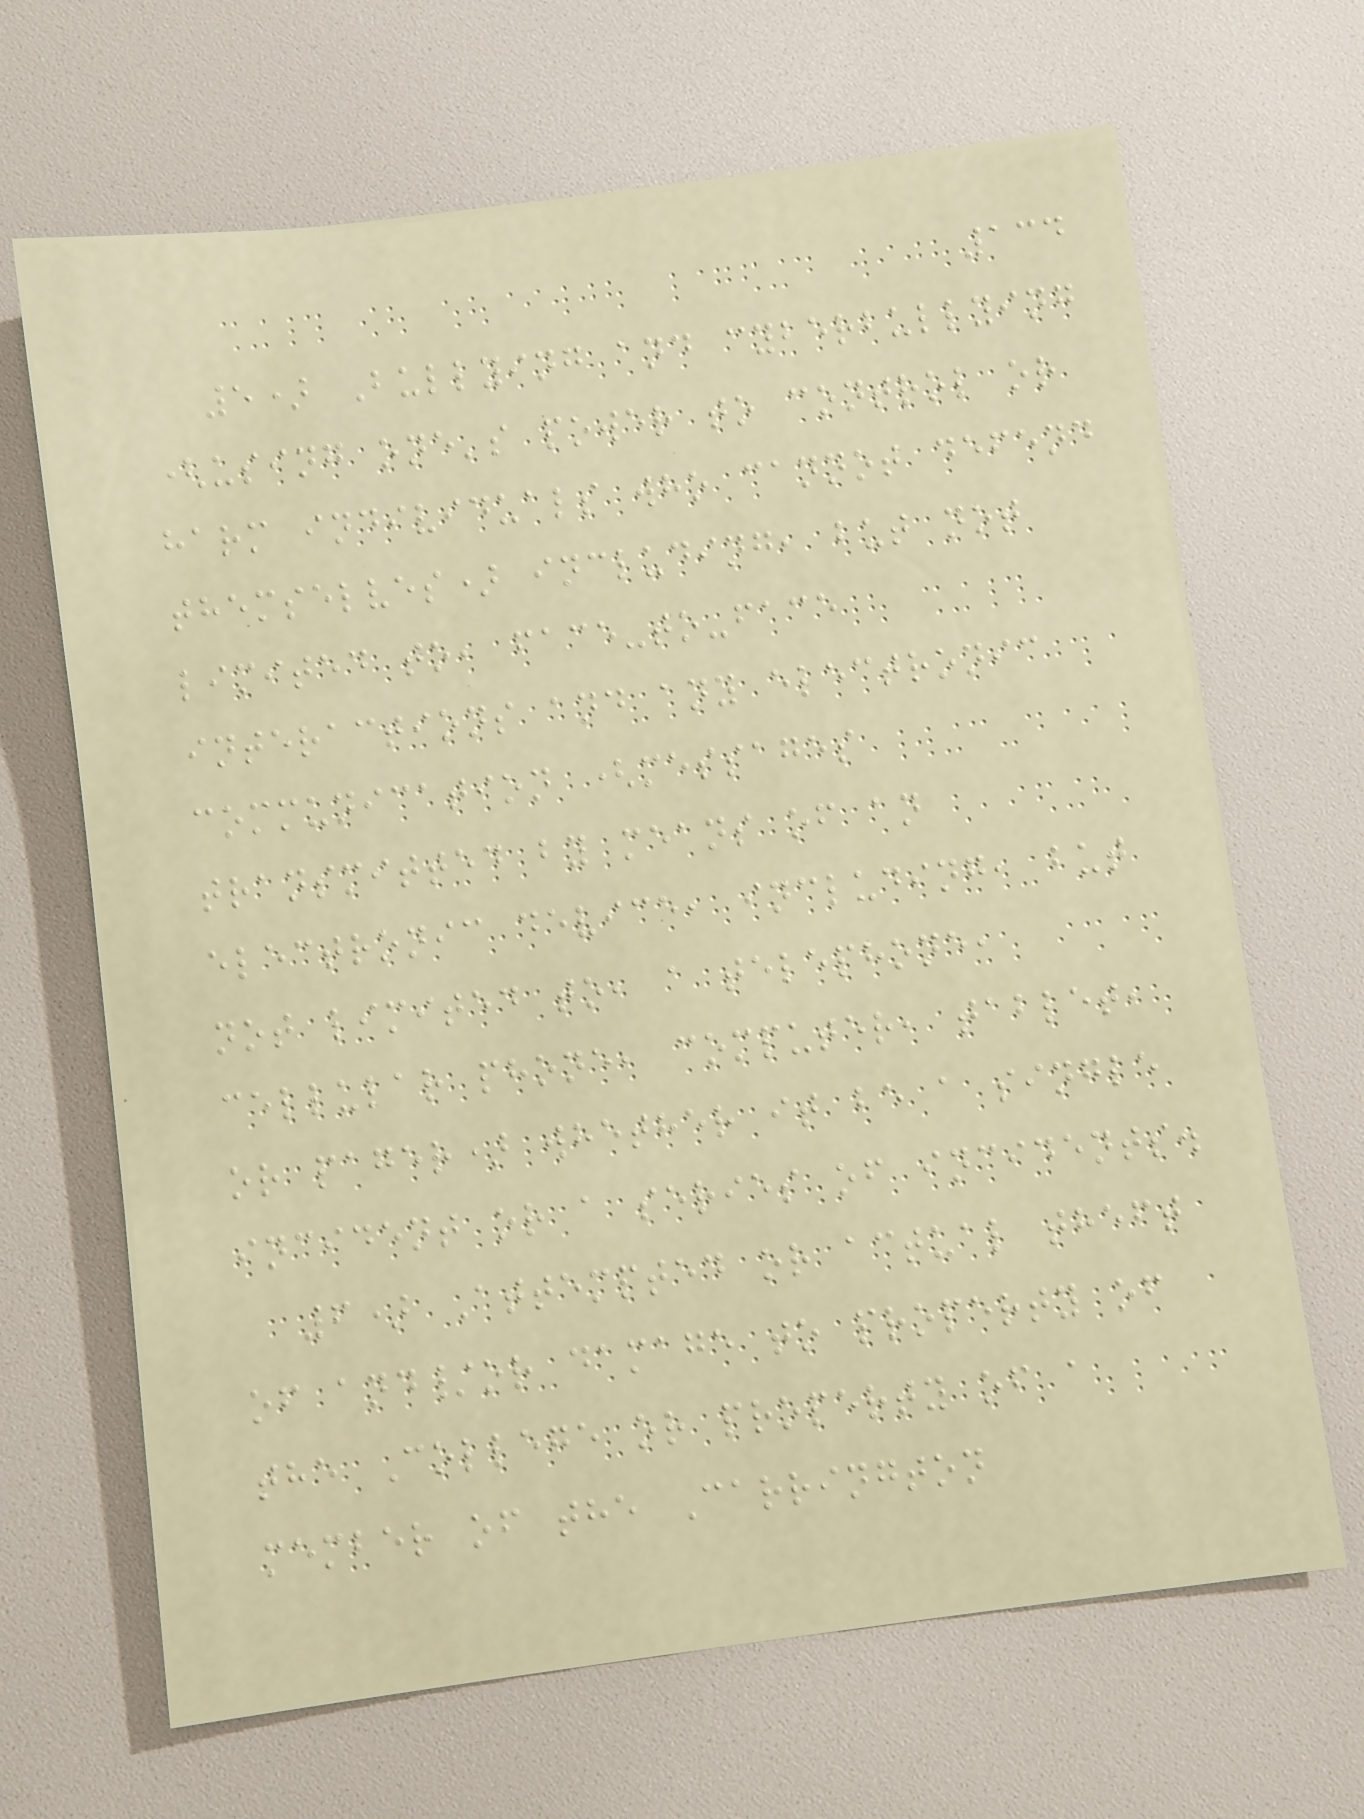134
5) Bullying and cyberbullying
(using one's power to control or
harm individuals who cannot defend
themselves) including, but not
limited to, face-to-face
interactions and any electronic
communication (messages
transmitted by means of an
electronic device, including, but
not limited to, a telephone,
cellular phone, computer, tablet,
or pager) whether it be a single
incident or a series of incidents.
6) Attempted or actual theft
of and/or damage to property of
the College or property of a
member of the Carrington
